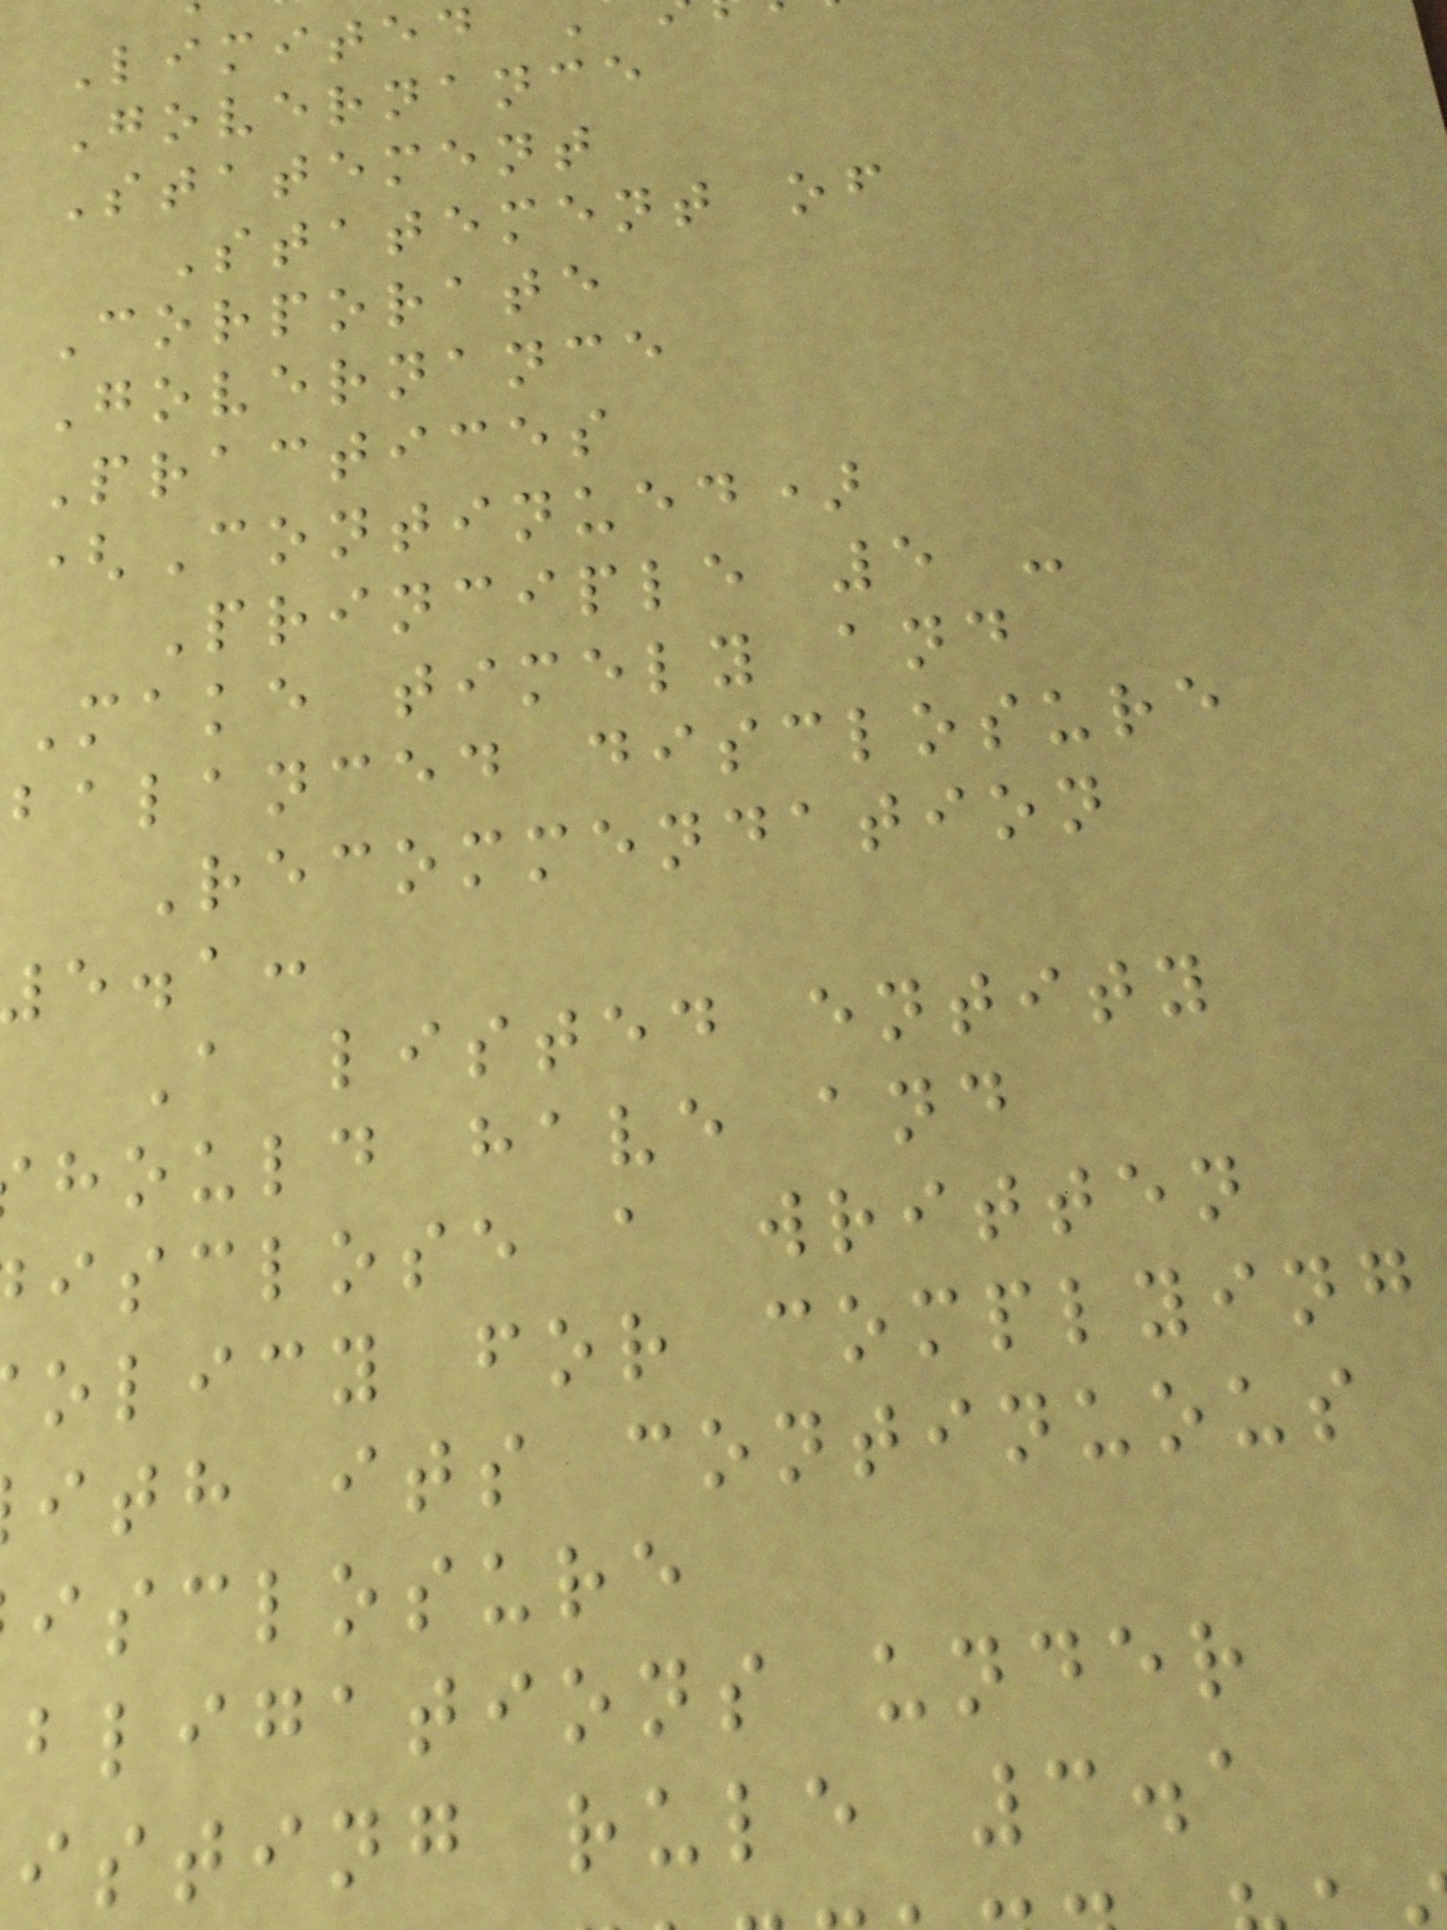Limited
Governance
Statement
Statement of
Corporate
Governance
Practices
(Continued)
Principle 5 -
Make timely and
balanced disclosure
Recommendation
e.a:
A listed entity
hould have and
isclose a written
olicy for complying
ith its continuous
isclosure
bligations under
isting rule 3.1
